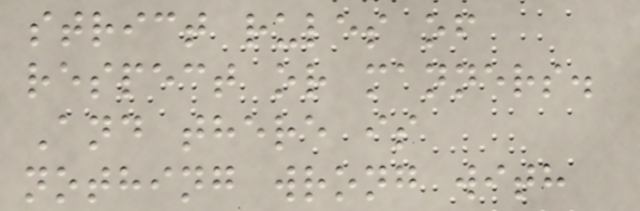strict rules of
respect or manners.
And there is
nothing wrong with
